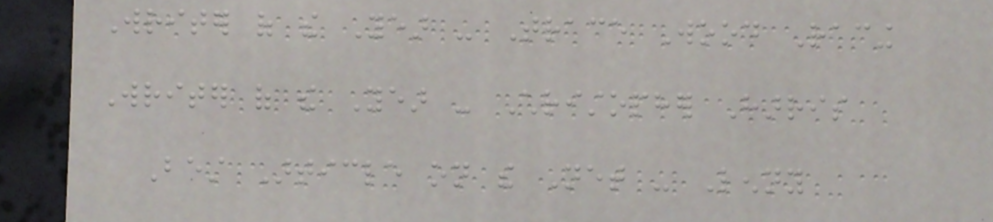Writer of the Year - Trace Wood Racing
Writer of the Year - Christopher Harris
Best Article on the Net - Lenny
